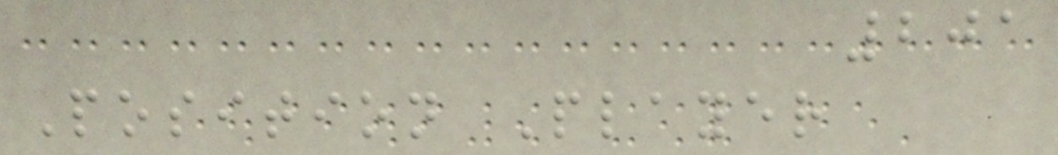201
Position Player
